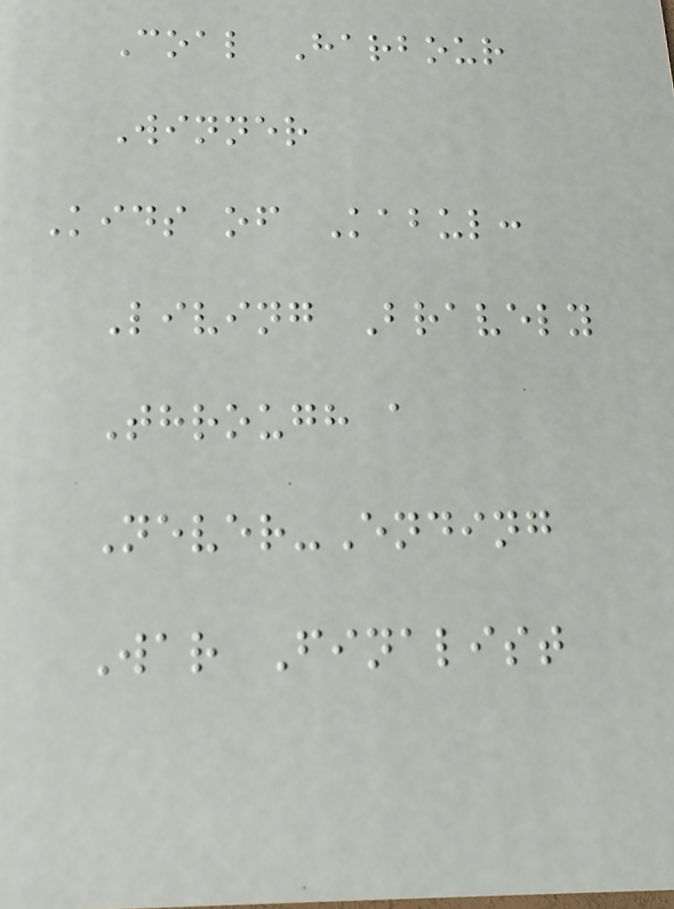Coal Harbour
Winner
Kids of Kabul:
Living Bravely
Through a
Never-Ending
War Finalist
